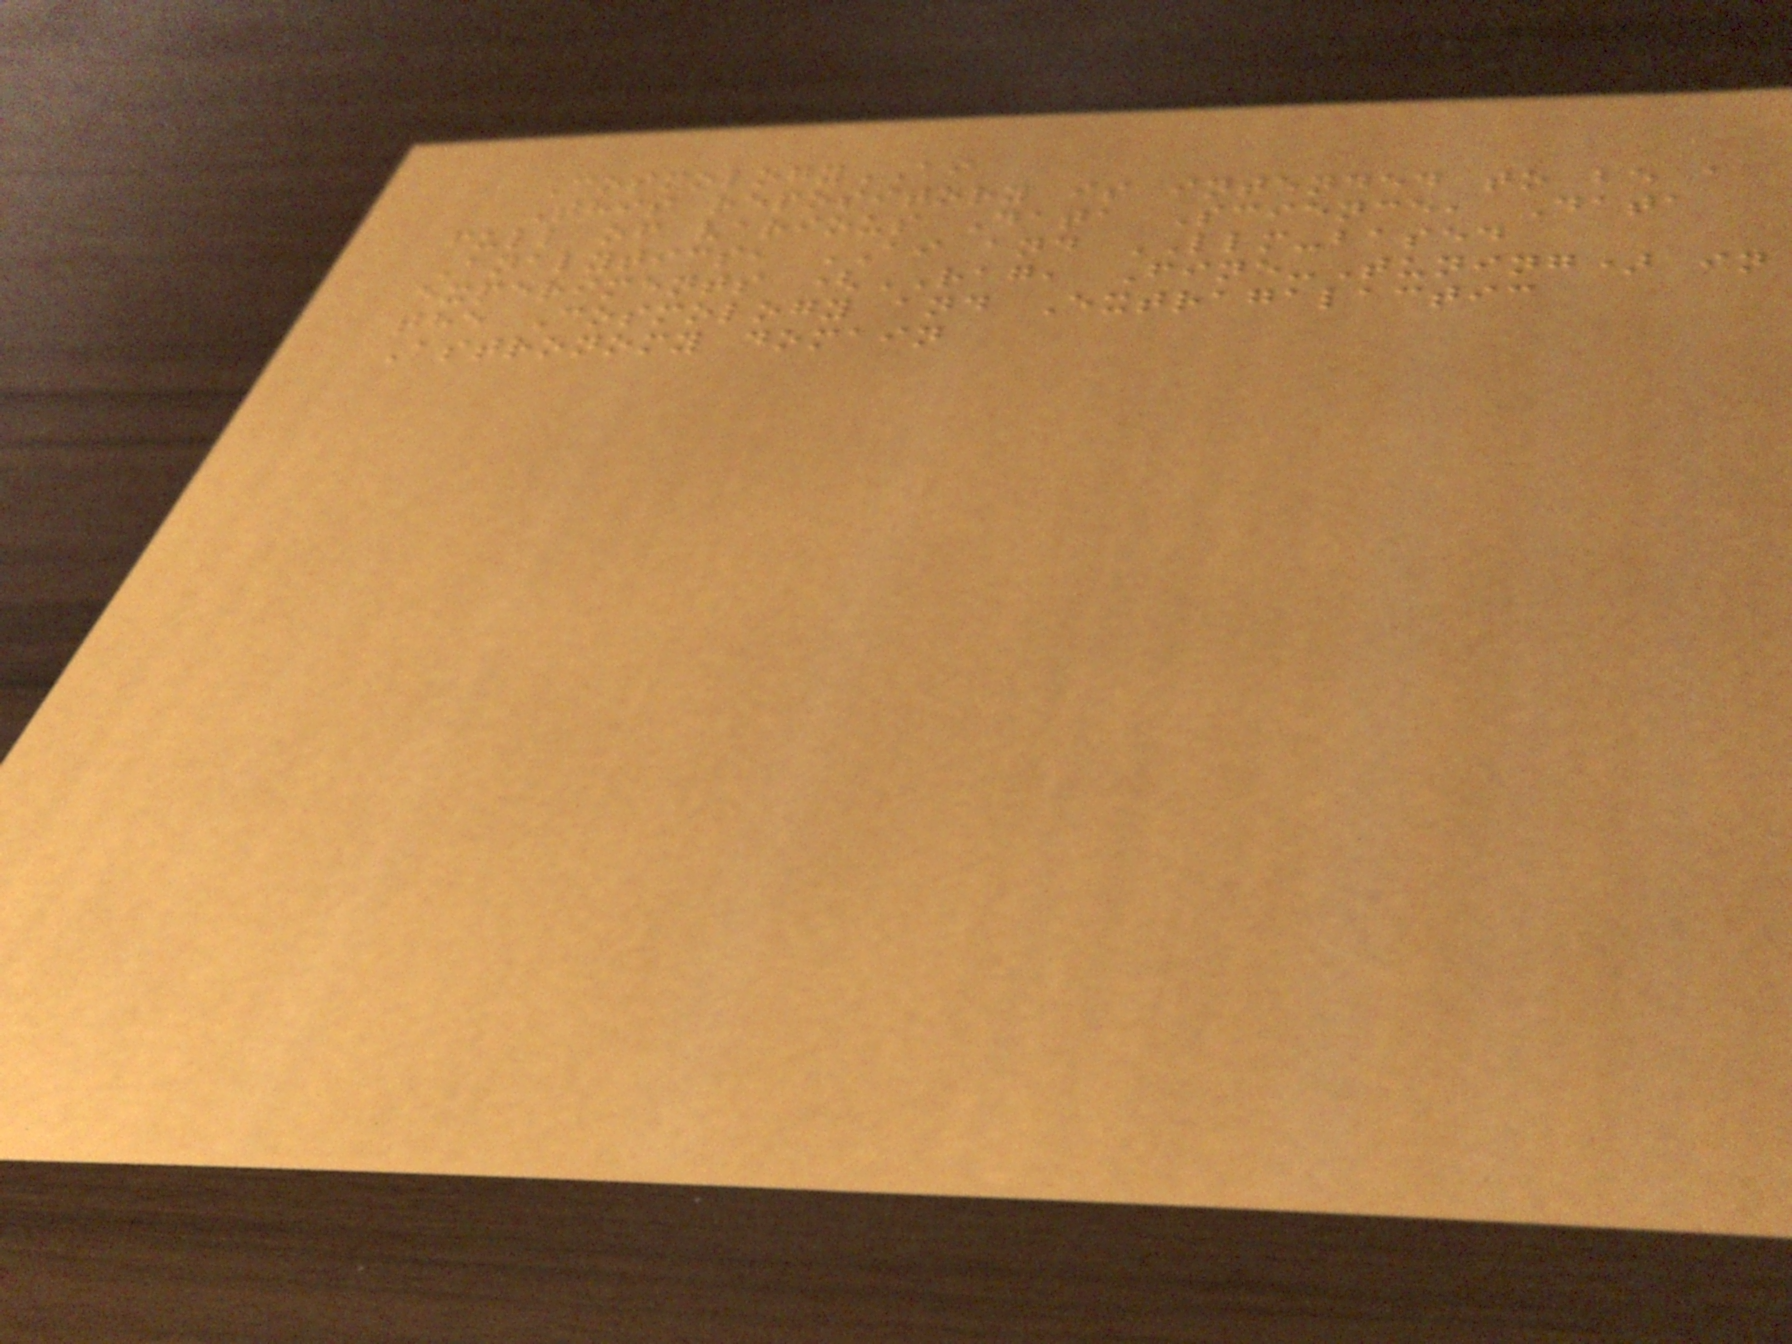CosmologyAI
This repository is intended to be a
full of various Data Science, Data
Analytics, AI and LLM-based
experiments (RAG, Fine-Tuning) in
the Cosmology and Extragalactic
Astronomy domain
